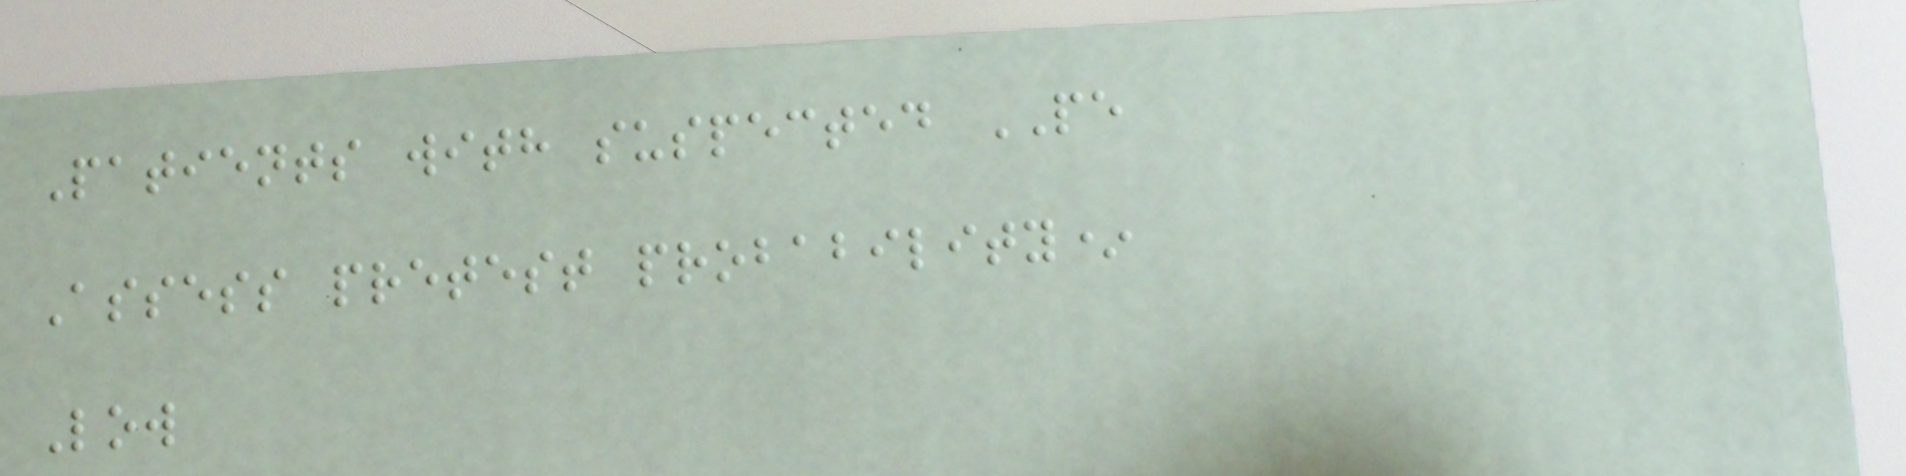Patients with suspected PE
Assess pretest probability*
Low
